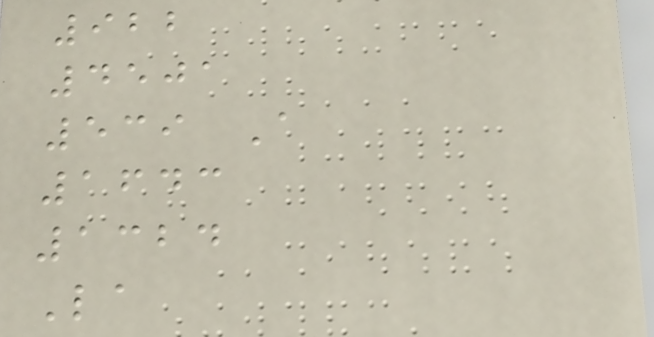922
4501
539 A
1643
1324
La
